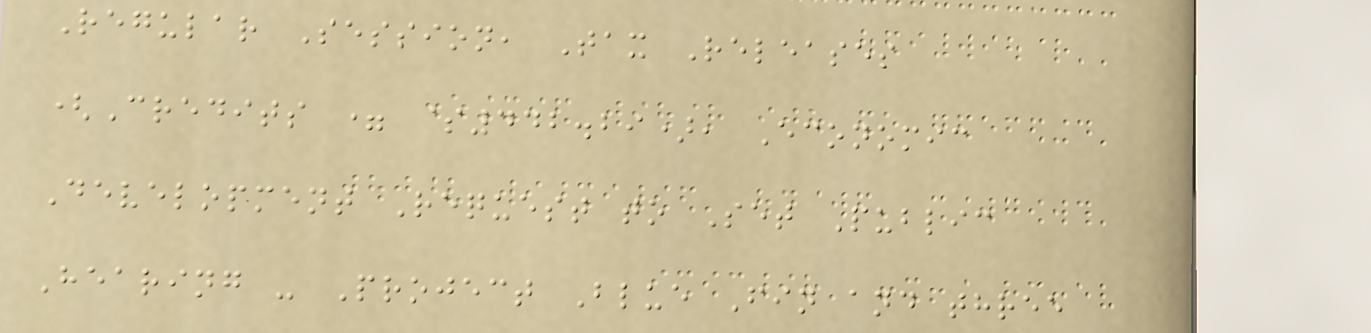Regular Session, Tax Releases
(Credits = $442.29), Economic
Development Request to Set Public
Hearing - Project Blue Fin and three
